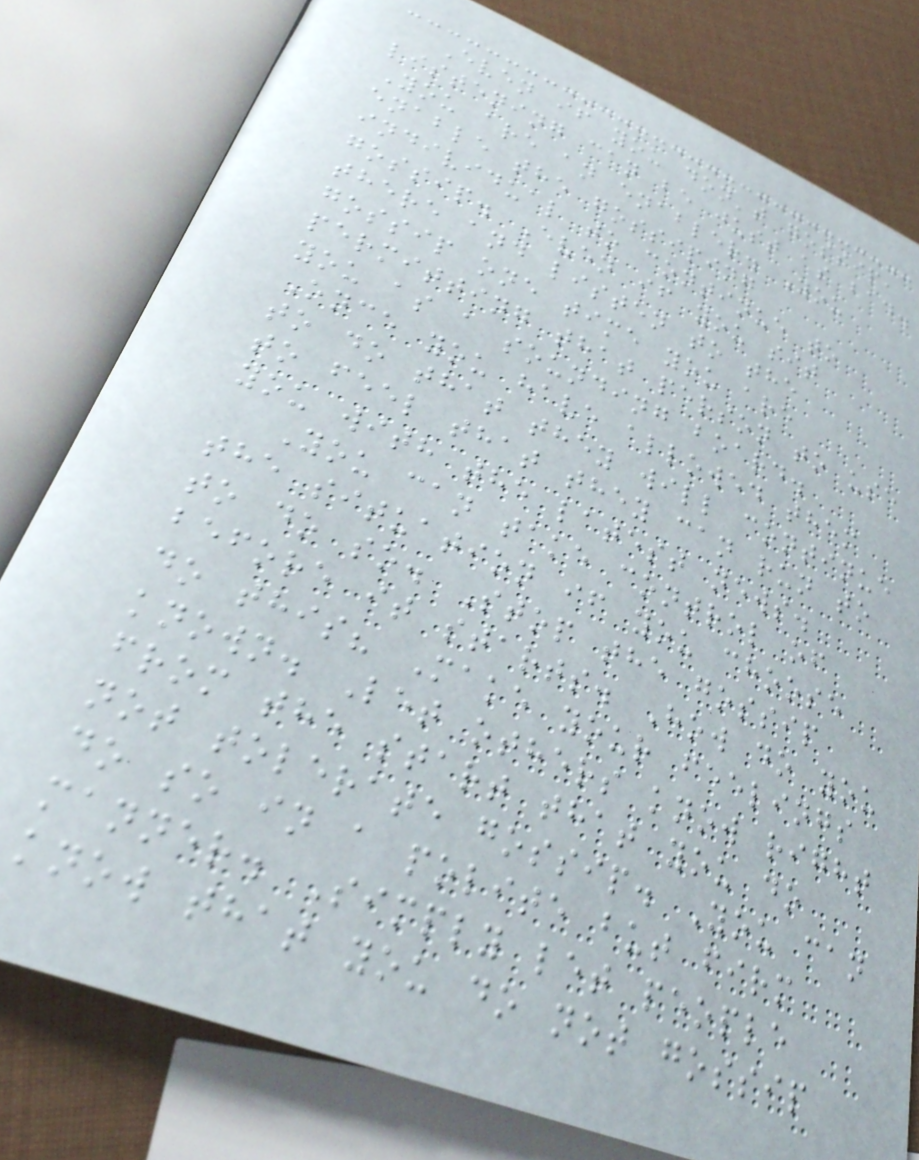Even if you don't gossip,
listening can be just as bad.
You are an enabler. You
enable the gossiping
individual to continue to
gossip. Even if you sit
there and listen to the
gossip one time you are
permitting that person to use
you as a sounding board.
Once you have allowed them
to do that they will continue
to feel that they can run to
you with the latest news.
You can take control of
the situation if you choose
to do so. Stop the gossip
before it starts. How do you
do this? Make your feelings
known. Let others know right
from the start that you do
not tolerate gossip. You can
do so in a polite but firm
manner. Simply let people
know that you do not gossip
